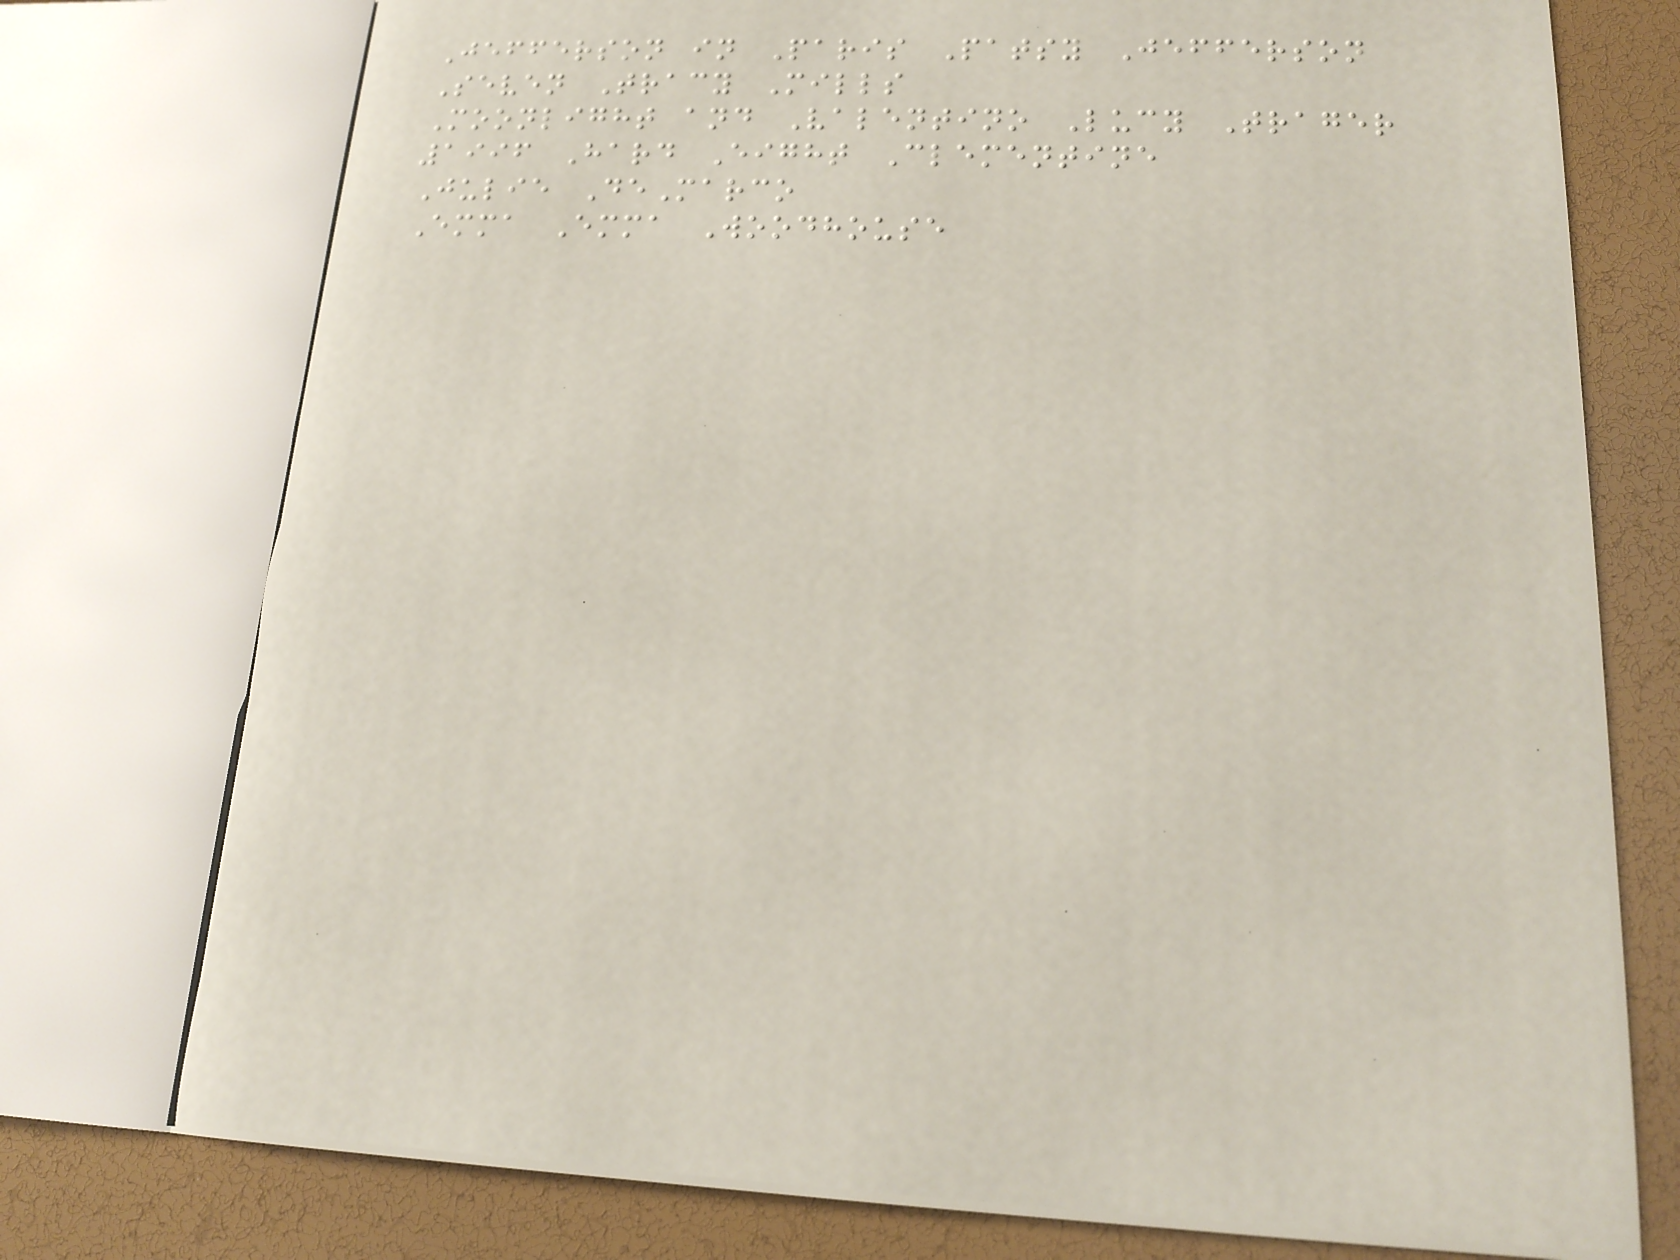Jefferson in Paris Patsy Jefferson
Seven Tracy Mills
Moonlight and Valentino Lucy Trager
1996 Hard Eight Clementine
Julie DeMarco
Emma Emma Woodhouse
